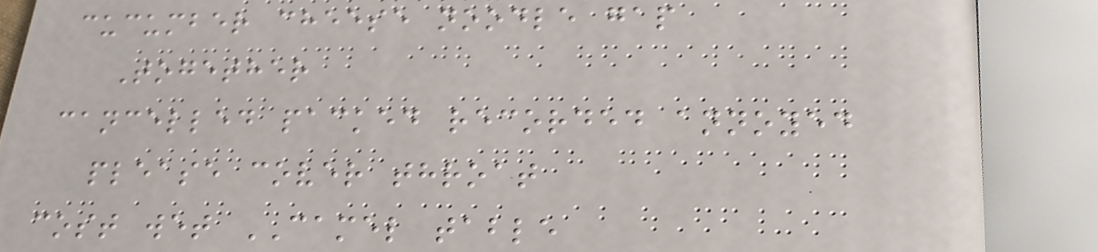cucumber cheese noodle gap
Together
cancelled packed recorded annoyed
please cover throat
cost wet CAMEL table
